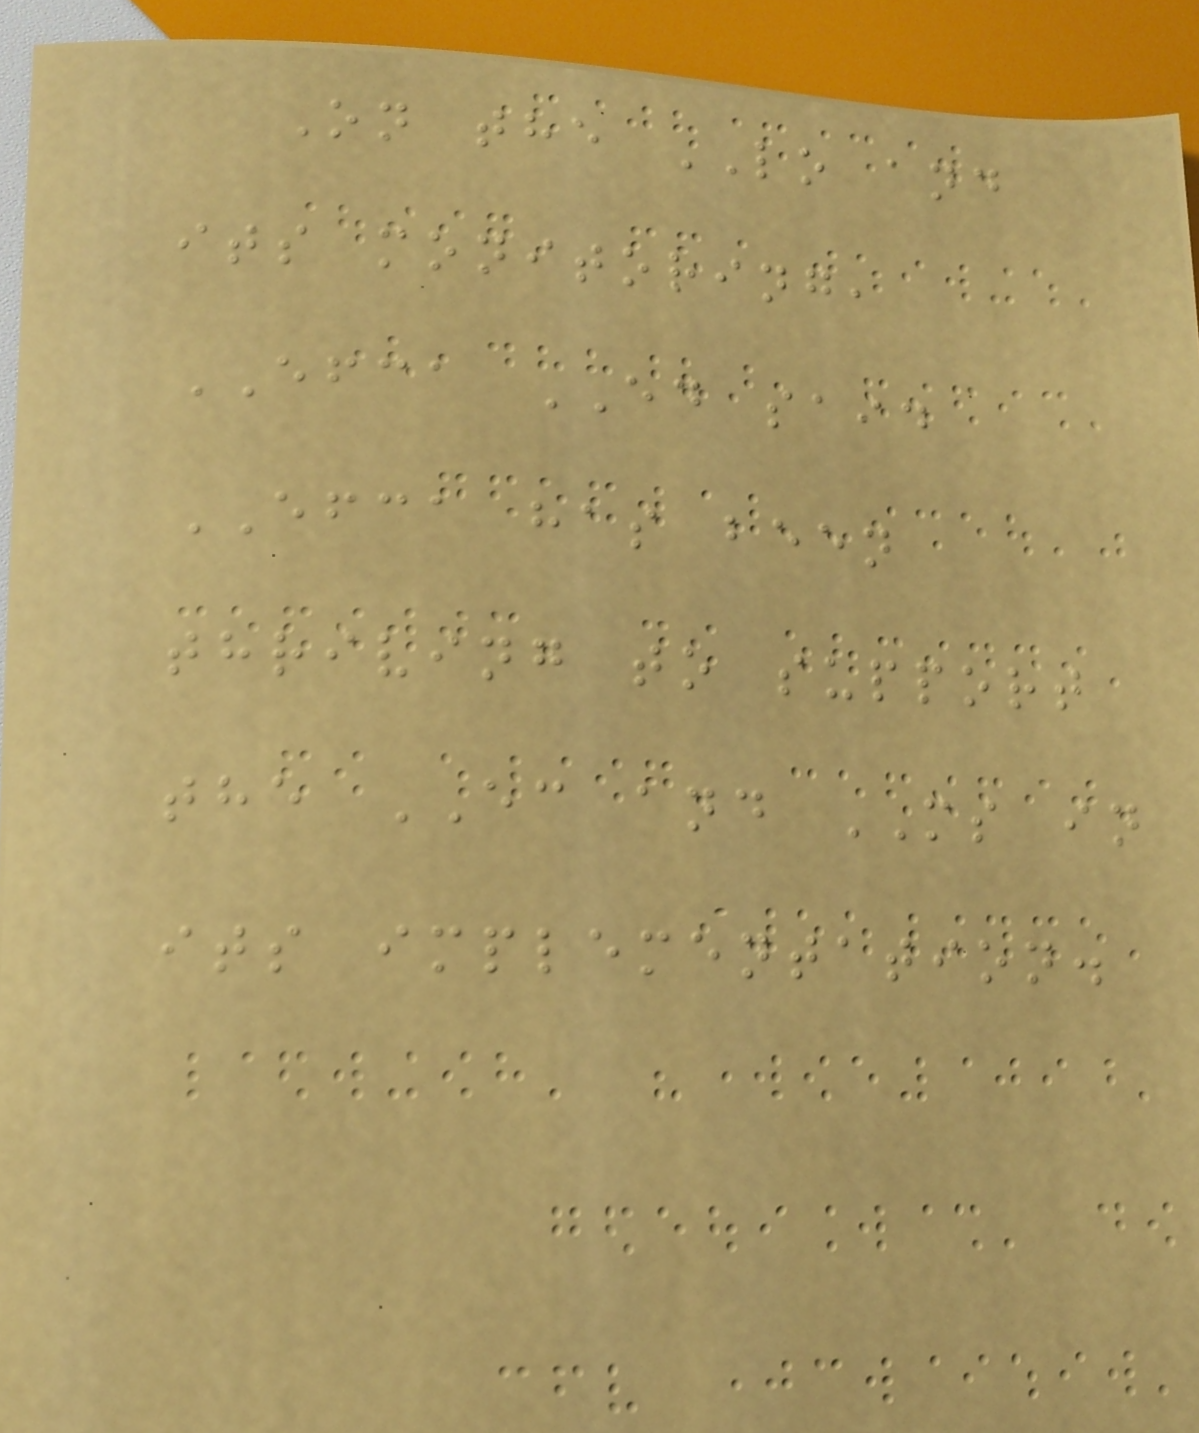On the LO and
its monitoring,
EFCA ED said
EFCA has been
thriving to support
the EC and MS in
its implementation.
